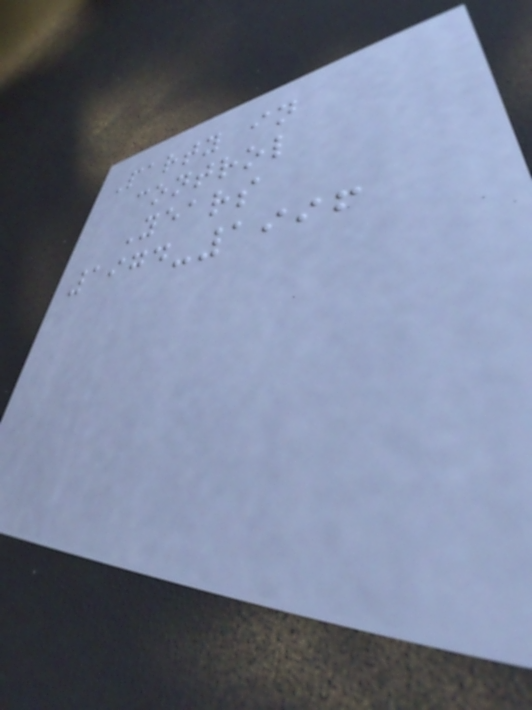Party in
control
Years
1974-1996
